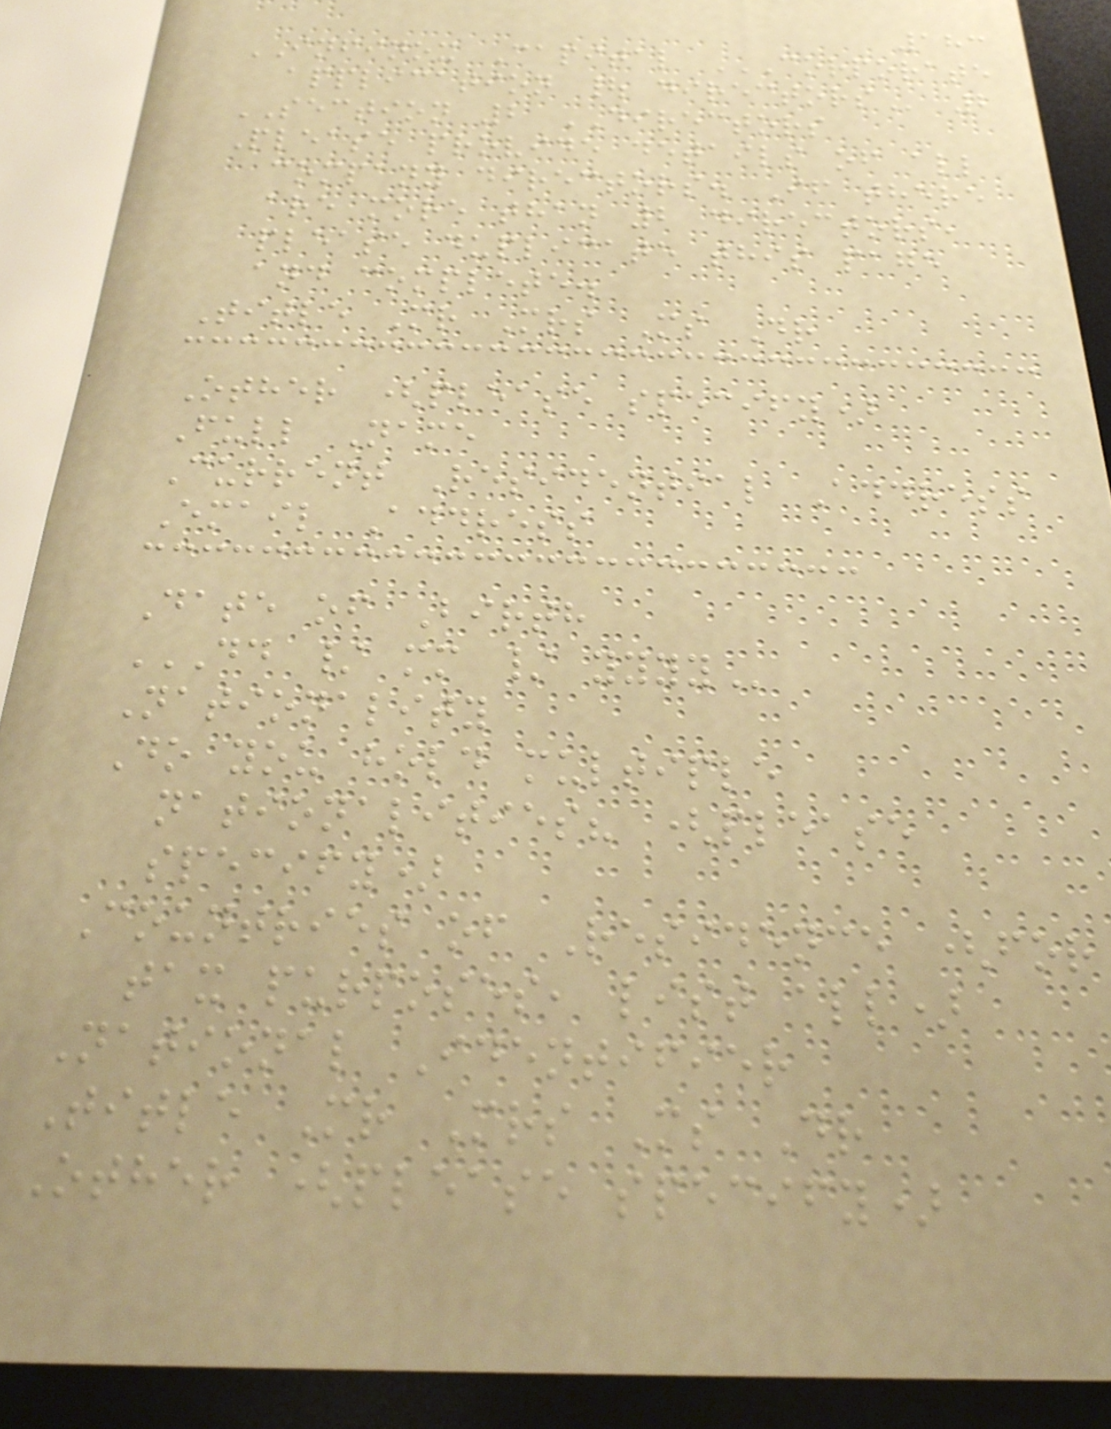183
INFINOX Capital CORPORATE
APPLICATION | DIRECTORS 2
SECTION 2 DIRECTORS
Please provide details of all
company directors. If there
are more than 2 directors,
please duplicate this page
and complete.
Title Mr Mrs Ms Dr
Other (please specify)
Full Name
Current Residential Address
Email Address
Date of Birth
DD / MM / YYYY
Nationality
Do you hold multiple
nationalities? (please
specify)
Countries of Residence (for
tax purposes, list all)
National Identifier
Title Mr Mrs Ms Dr
Other (please specify)
